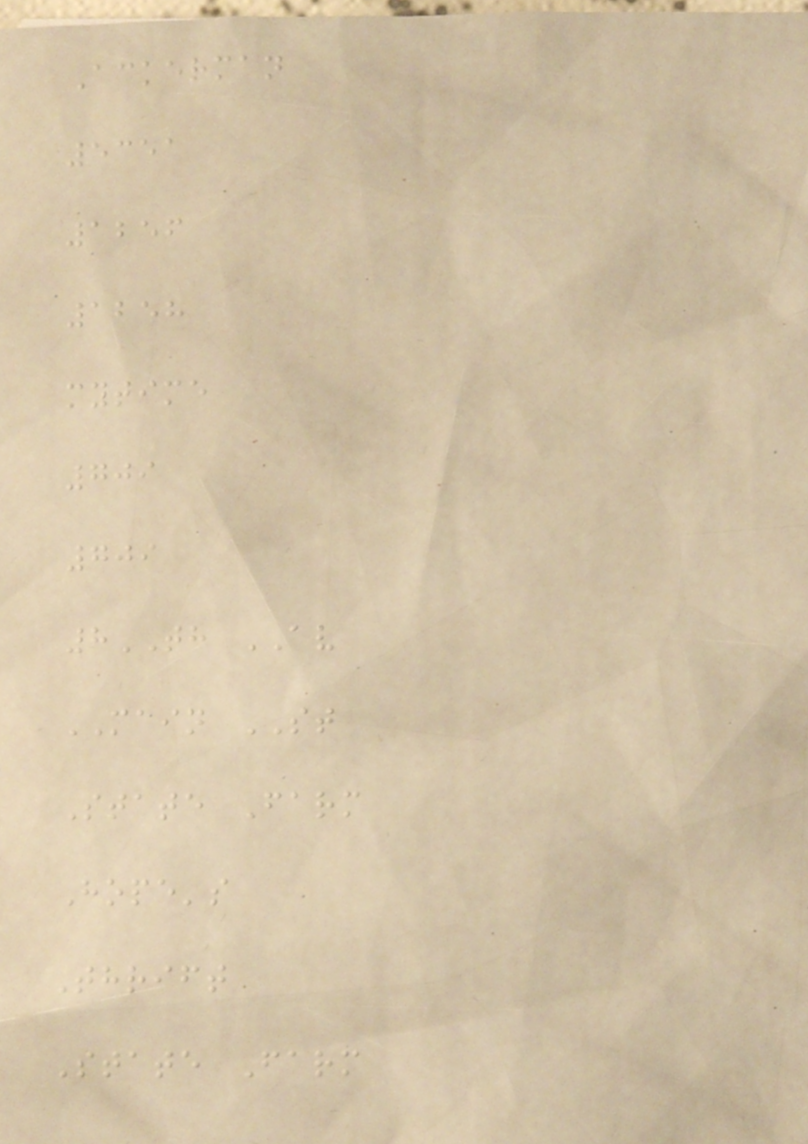Ackerman
5351
1256
1258
mytime
709
709
8TH AV
MAIN ST
State Farm
Hope's
Thrift
State Farm
